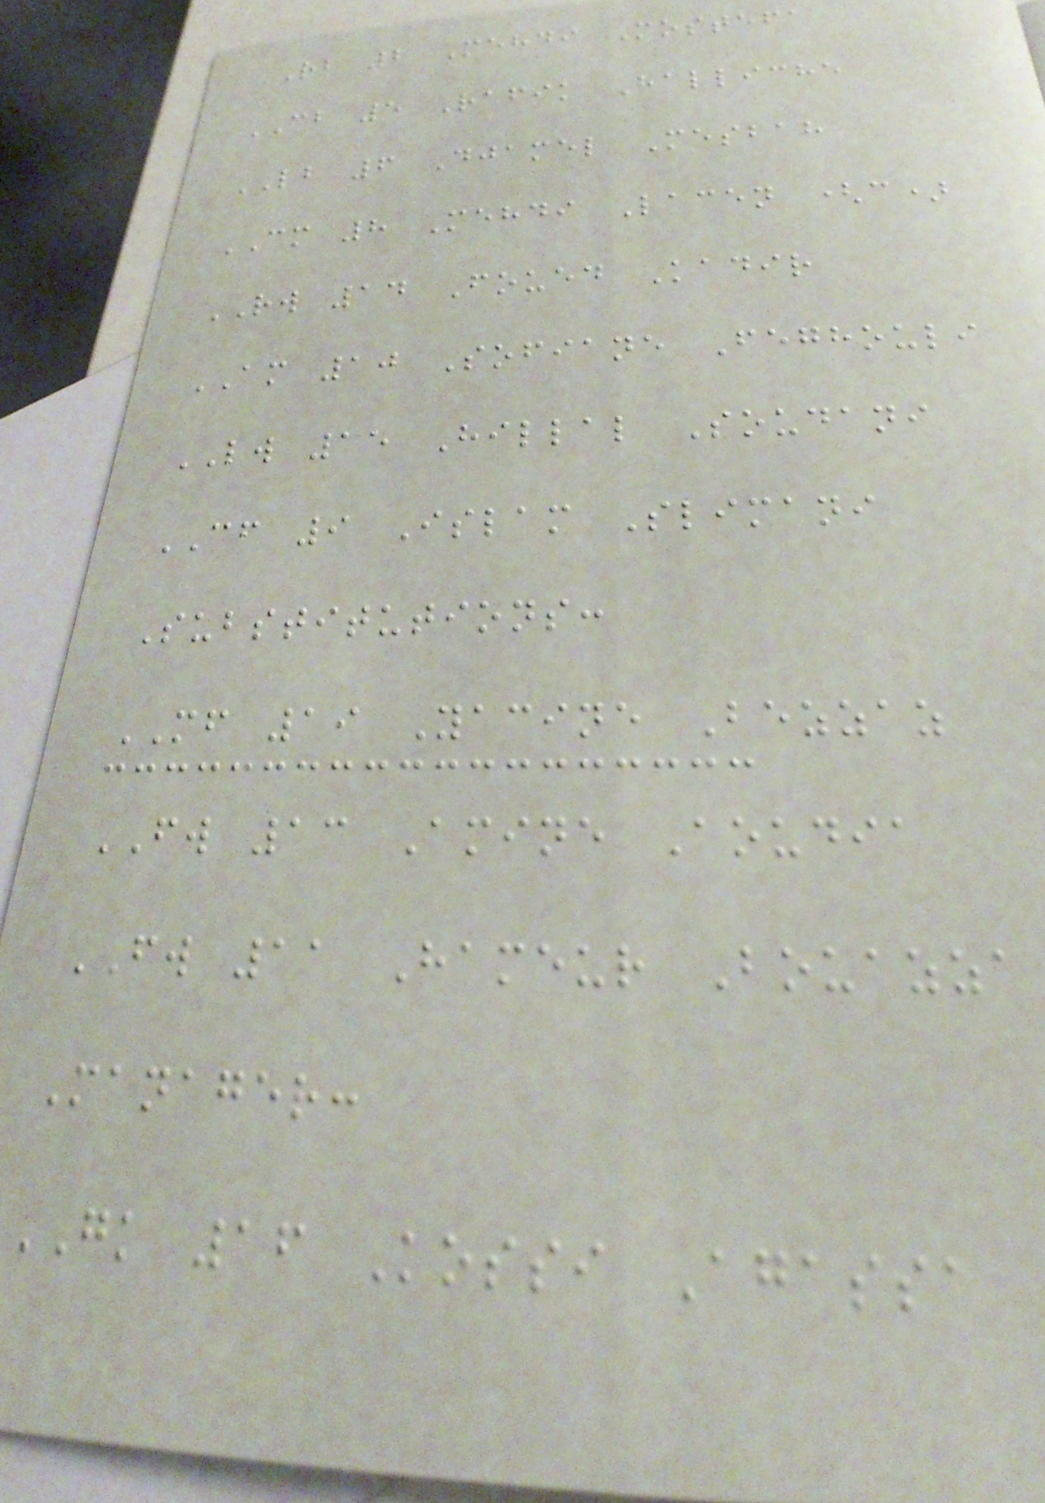RB 2 Mehdi Mostefa
CB 5 Rafik Halliche
LB 6 Djamel Mesbah
CM 8 Mehdi Lacen (c)
RW 14 Foued Kadir
AM 10 Sofiane Feghouli
LW 15 Hillal Soudani
CF 9 Islam Slimani
Substitutions:
MF 19 Yacine Bezzaz
FW 13 Amine Aoudia
FW 11 Hameur Bouazza
Manager:
GK 16 Kossi Agassa
